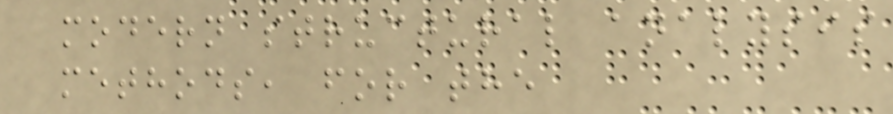modern structural analysis
methods, for the
